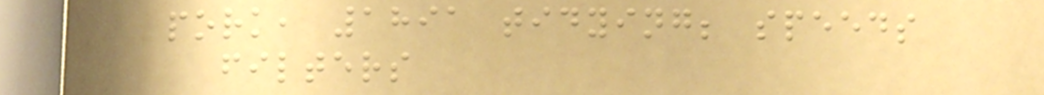pork, 1891 tidying; speeds
filters
